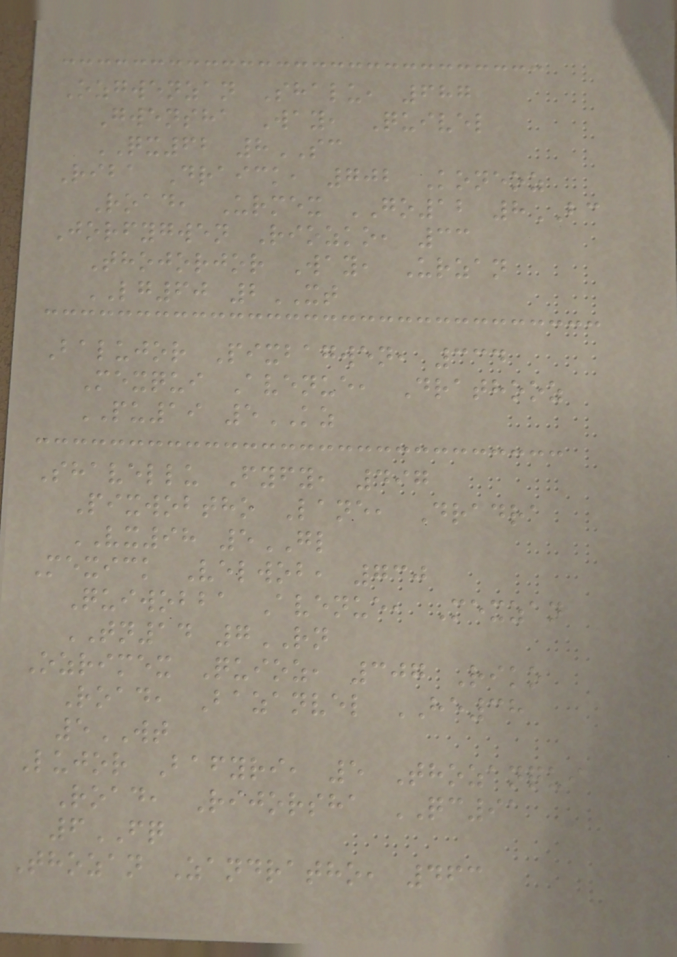Ozgwenzan Shalu, 687
Gwensha Way, Quivel
QX62 8SC
Riba Draick, 702 Koneoz
Road, Urmex GO12 8BC
Jorfygwen Riozko, 33
Thojorjor Way, Urzan
LG60 2XT
Balujor Pixbagwen, 334
Mexqui Avenue, Drathooz
PU19 5KZ
Shavellu Fyfy, 497
Pixwobtho Lane, Dradra
VX98 5GL
Mexick Velwob, 730
Quiwobba Avenue, Mexzan
TN14 7RN
Ozrimex Quioz, 307 Riko
Road, Bazanvel HE38
5WT
Lujor Bafyri, 5 Thozanqui
Road, Rijorsha QC91
6FQ
Thozan Zandratho, 463
